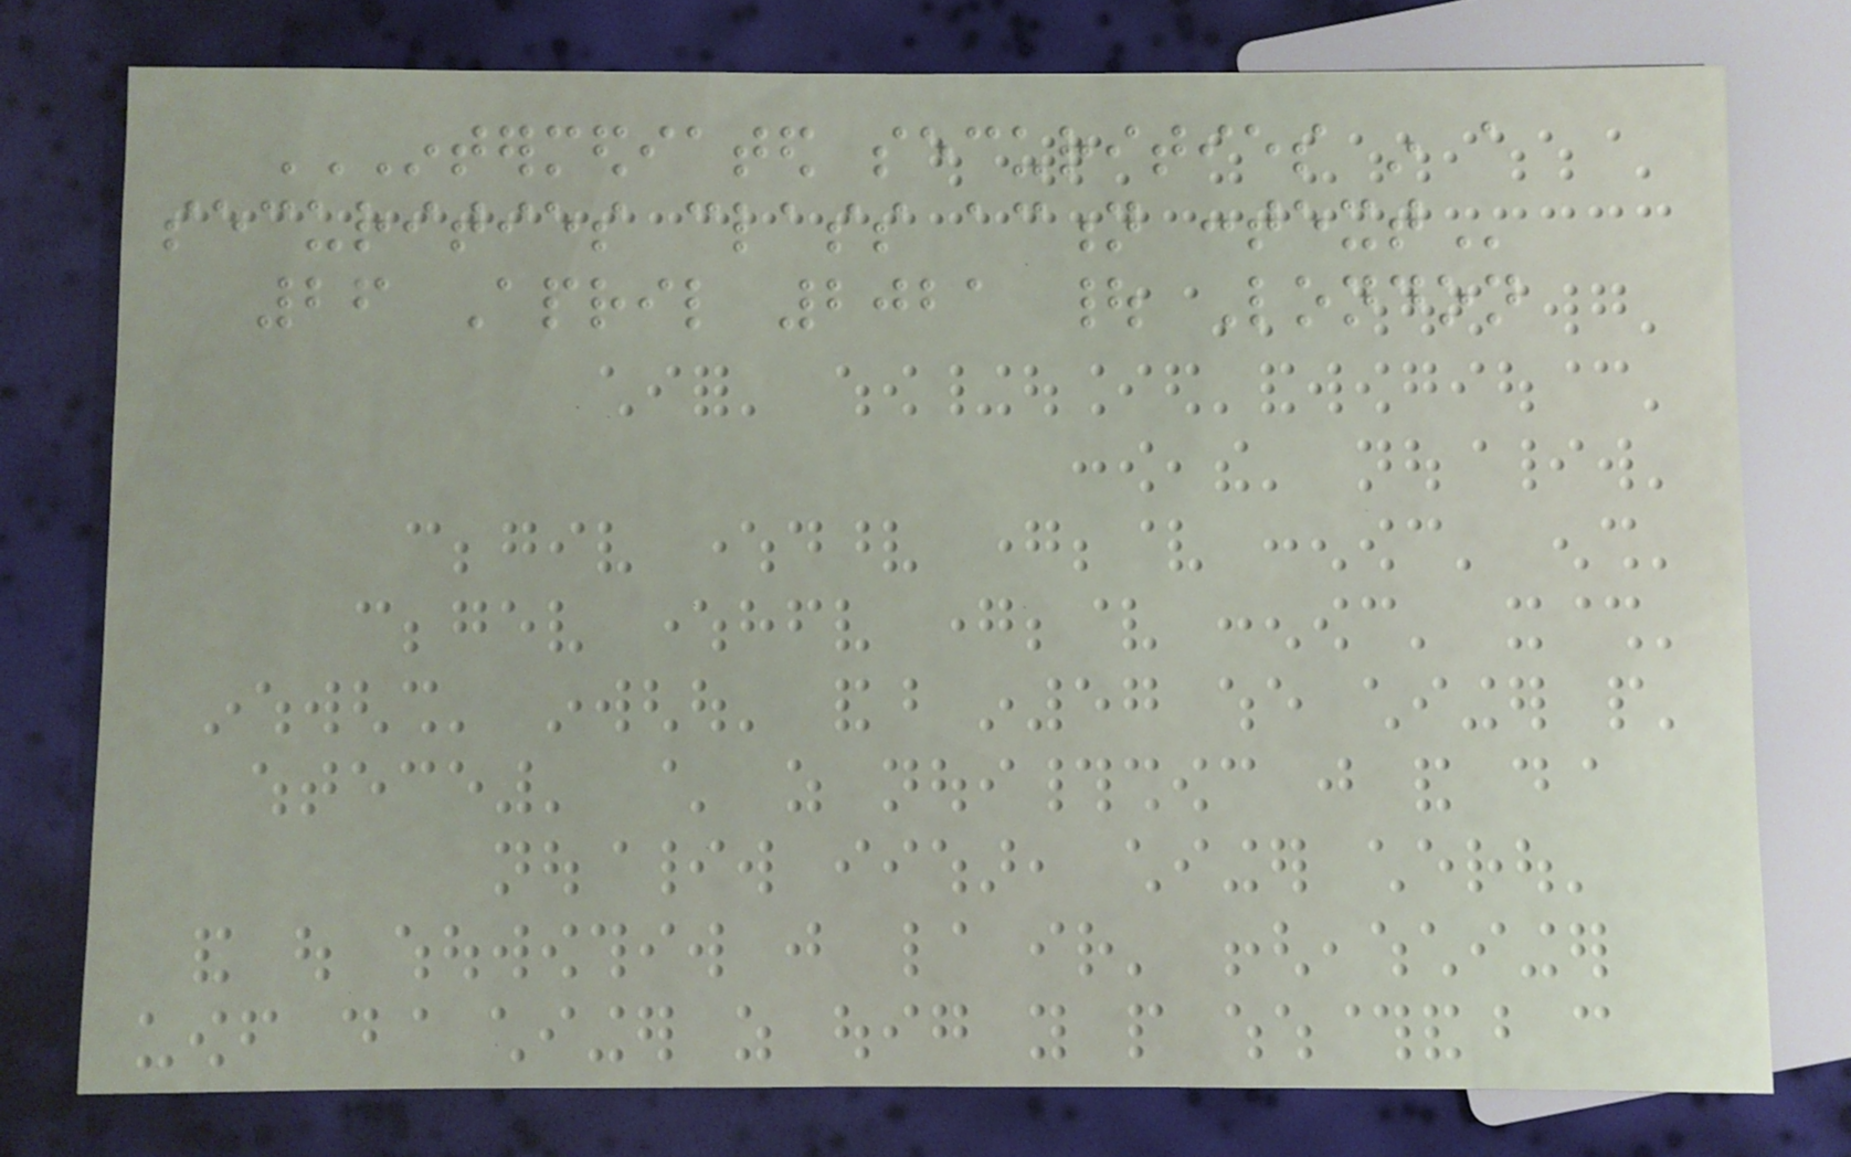INTERMEDIATED SECURITIES IN A
SECURITIES CLASS ACTION CONTEXT
26 April 2021 | London
